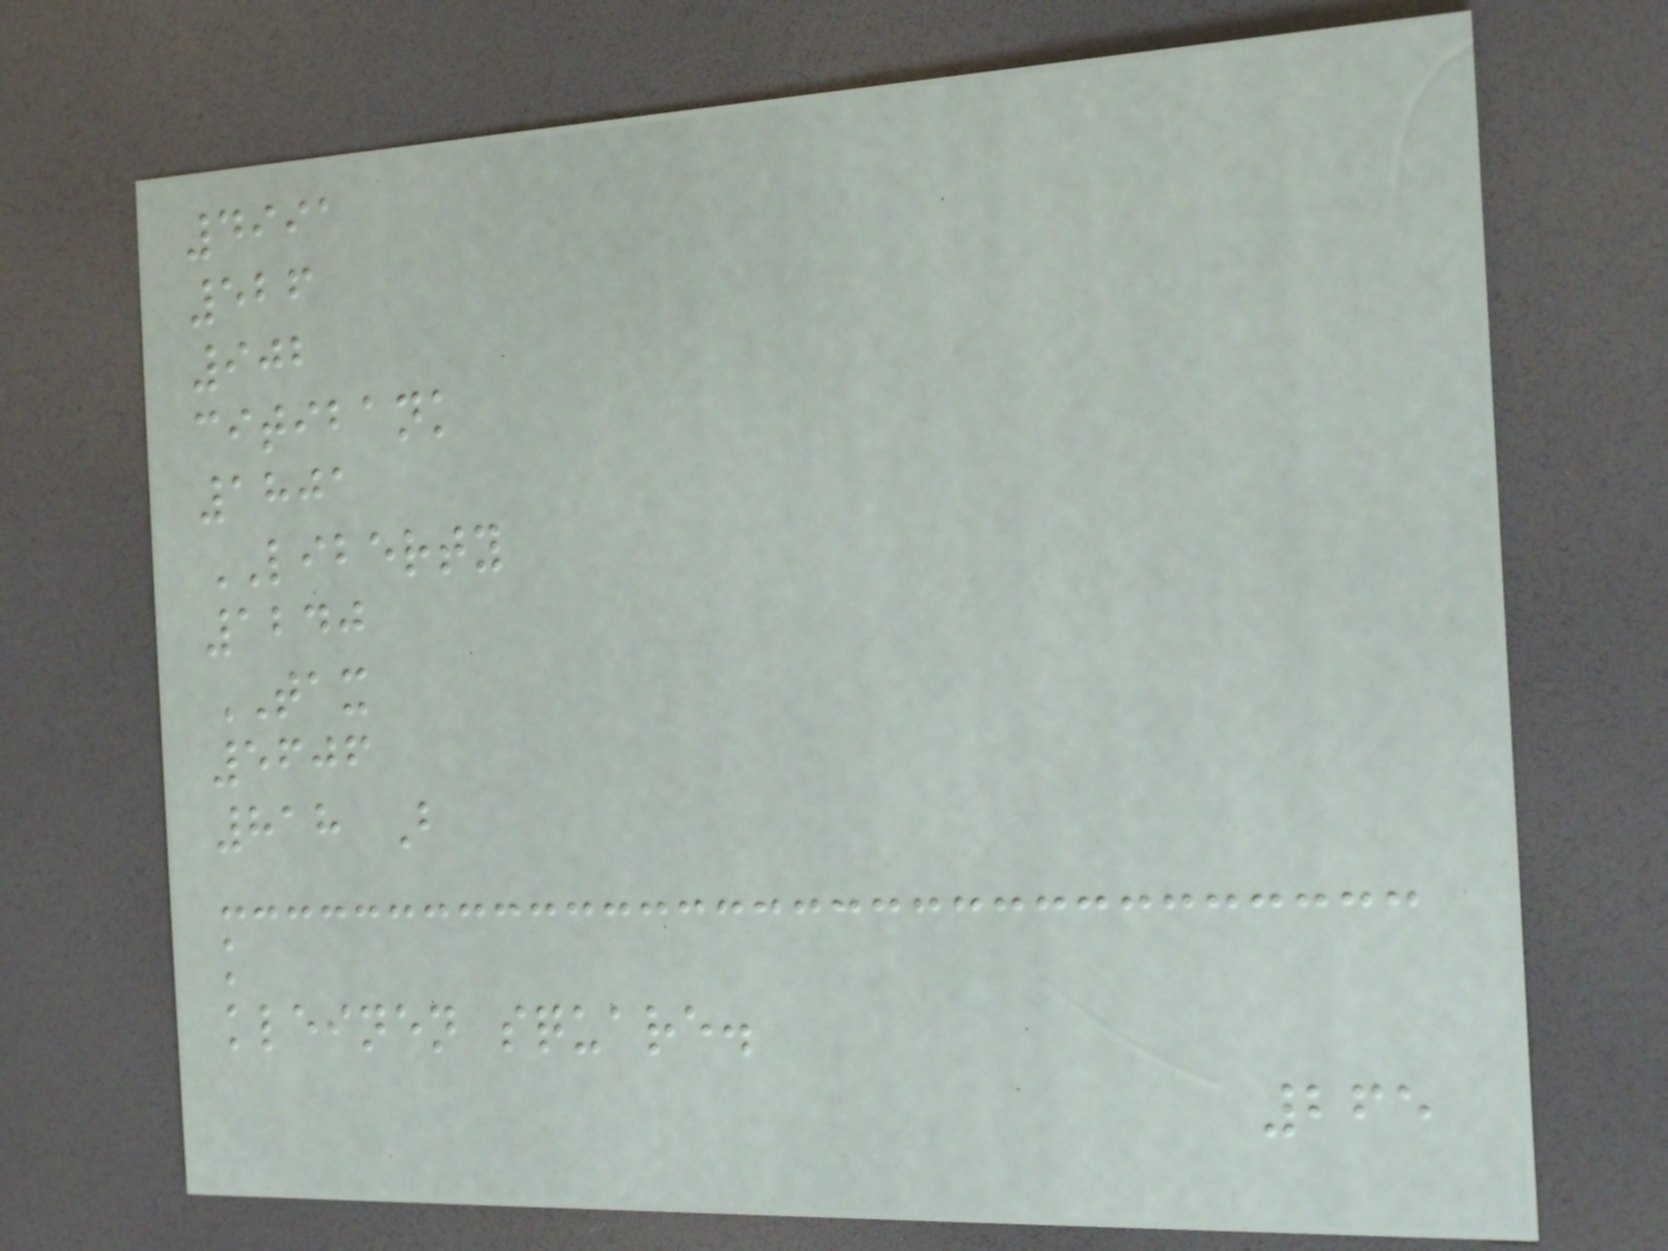4991
526
902
citibank
1801
LIBERTY
1240
TAX
5606
818 B
k
kleinen square.
265
